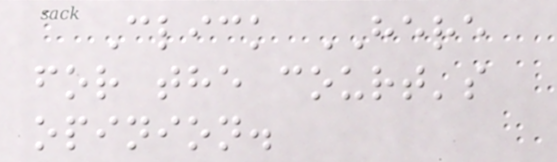Click HERE
for the court's
opinion.
